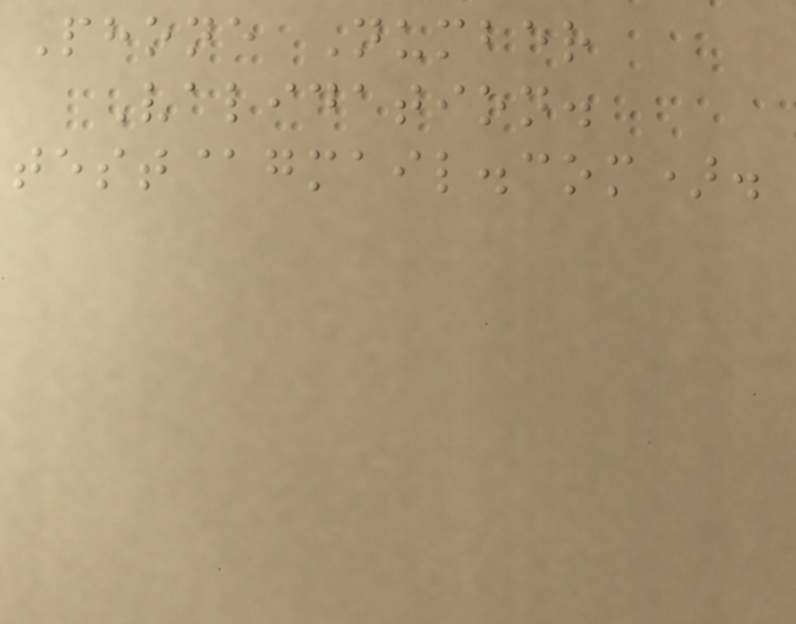Phone Number
Validation.
test@gmail.com).
